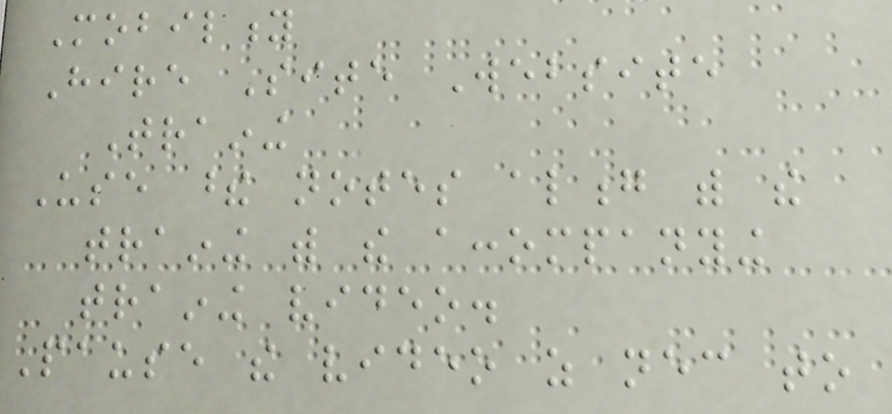Mobility
Hire Site Website
Training
Use these notes along with the
training with the accompanying
training video.
Pause the video as necessary to
